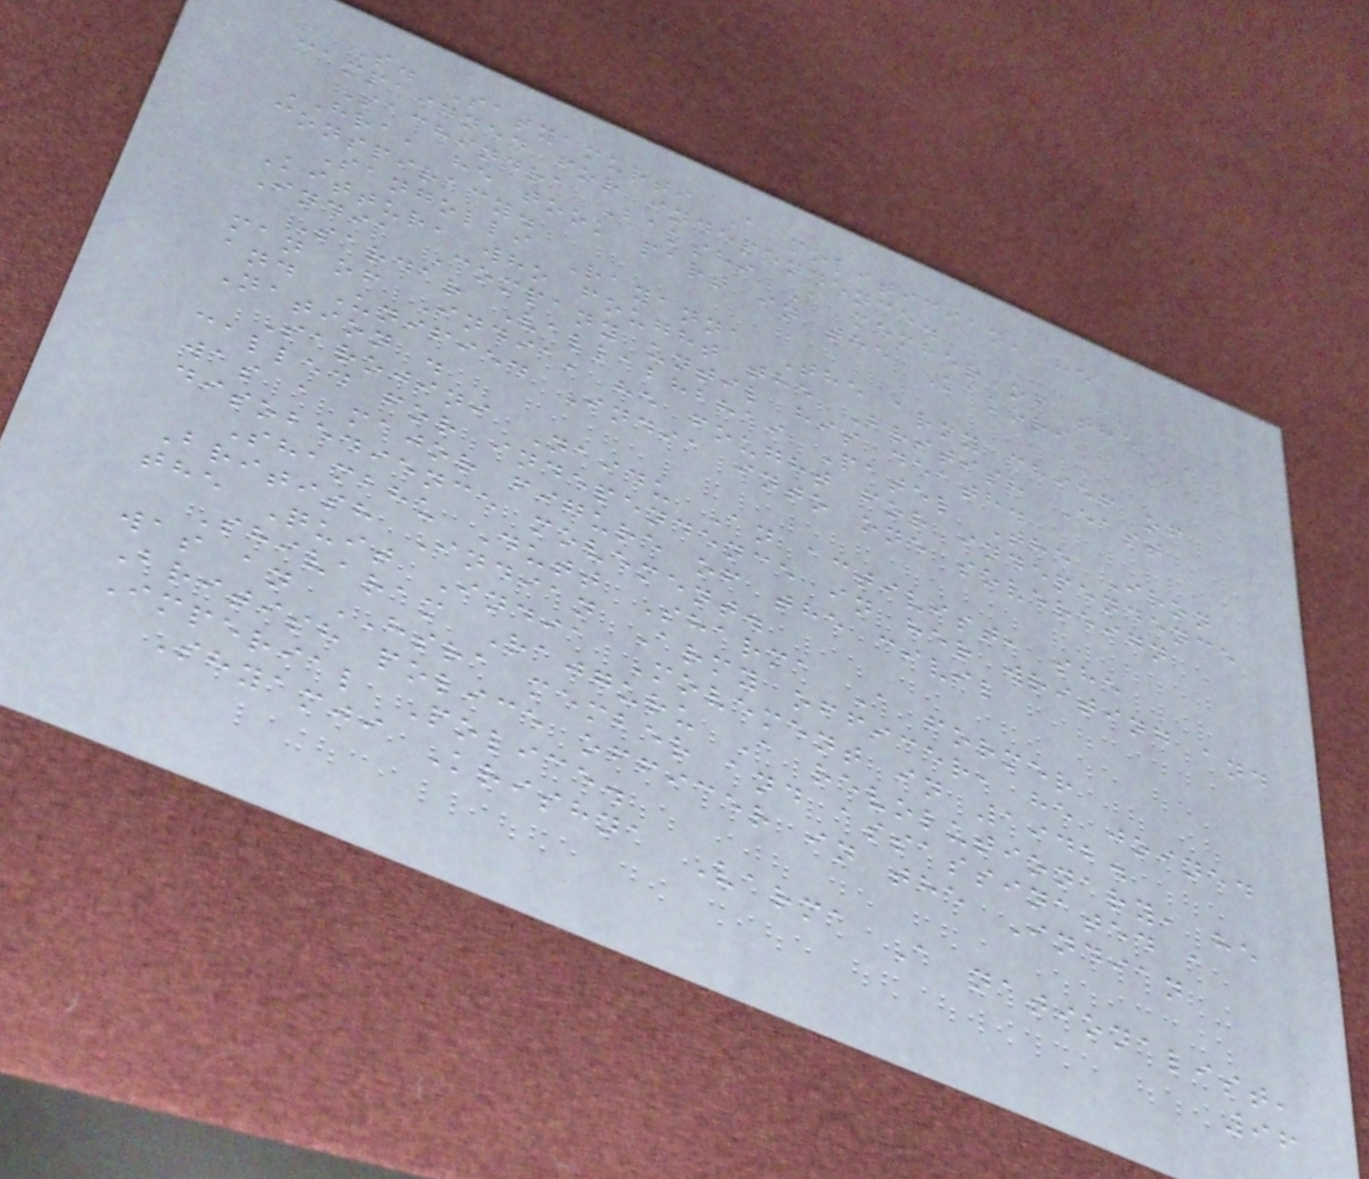S. Satyamurti A politician, he
campaigned for independence.
Sachindra Bakshi A member of the
HRA, he took part in the Kakori
conspiracy.
Sangolli Rayanna The army chief of
Kittur, who fought the British East
India Company until his death.
Sardar Vallabhbhai Patel The Iron
man of India, he fought for independence
and Unified India into one sovereign
Nation .
Sarojini Naidu An activist, she
called for independence in her writing and
was a major figure of the civil
disobedience movement.
Shambhu Dutt Sharma A former
British Indian Army officer, he joined
the Quit India Movement in 1942.
Shivaram Rajguru A revolutionary, he
was an HSRA member and assassinated a
British police officer in the Indian
Imperial Police.
Shyamji Krishna Varma A nationalist,
96
